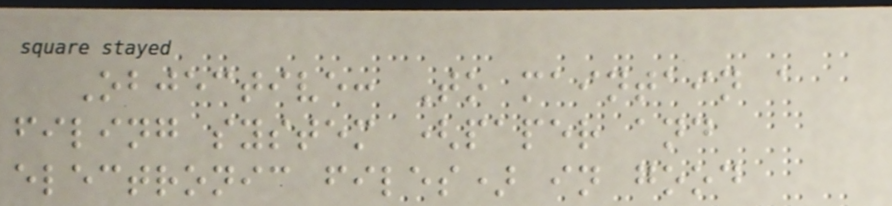Objective: To maintain a
filing system (paper and
electronic files) in good
